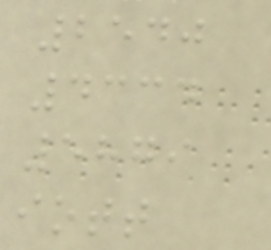2540
4334
5879
iott
